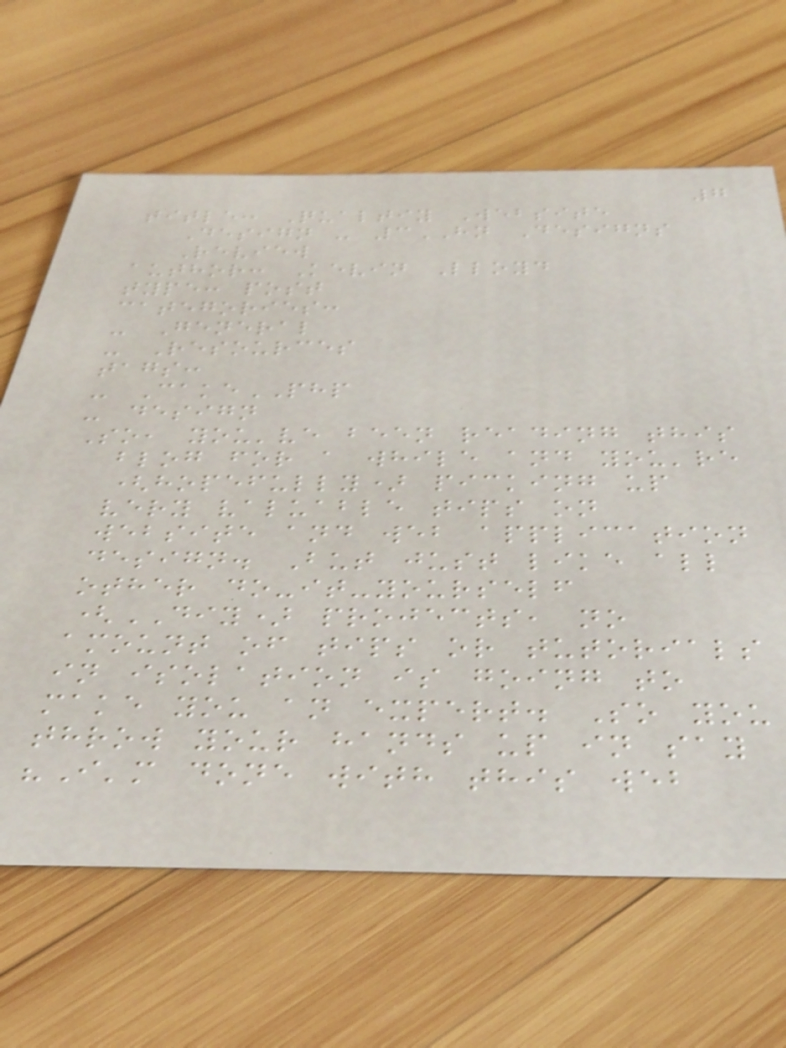7
title: Qualtiy Website
Design - 3HN Designs
Review
author: Kevin Lloyd
type: post
categories:
- General
- Resources
tags:
- CakePHP
- design
So, you've been reading this
blog for a while and you're
(hopefully) picking up
very valuable tips on
website and web application
design. But just like all
other do-it-yourself
(DIY) projects, no
amount of tips or tutorials
in isolation is going to
make you an expert. So you
throw your hands up in say
"I'm done with this web
